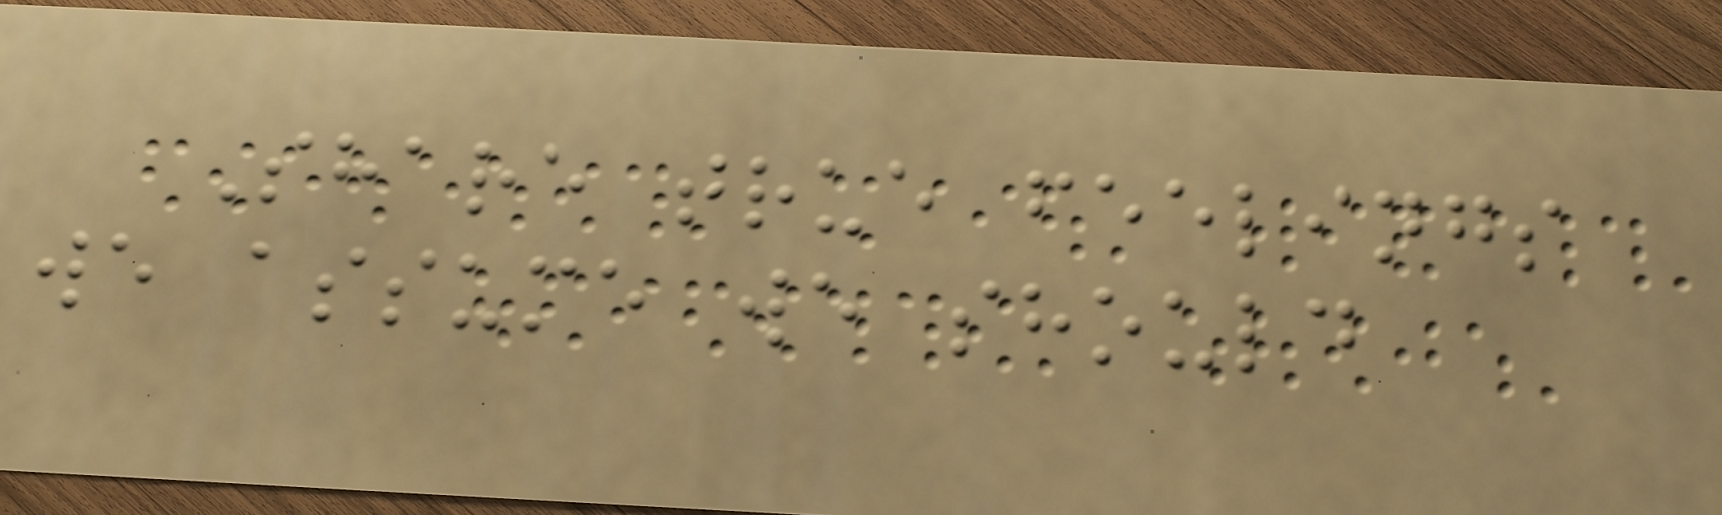Share true feelings
we assume we should
